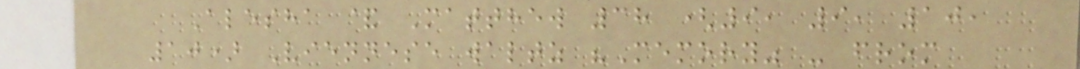Alesha & Matthew 38 (9, 9, 10,
10) Viennese waltz "Memory" - from
